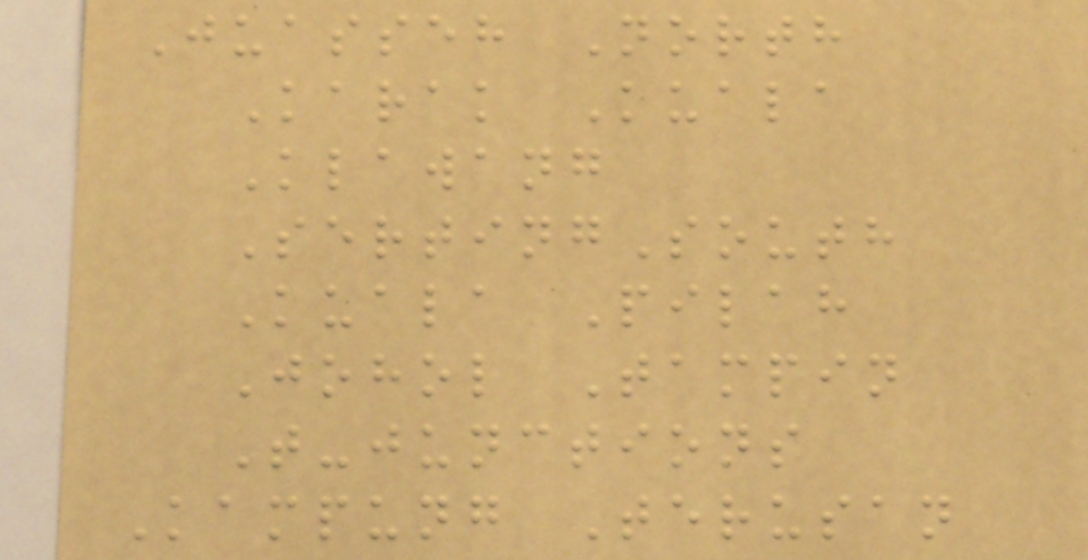Juasseh North
Karak Kuala
Klawang
SertingSouth
Kuala Pilah
Johol Tampin
T-junctions
Kampung Terusan
